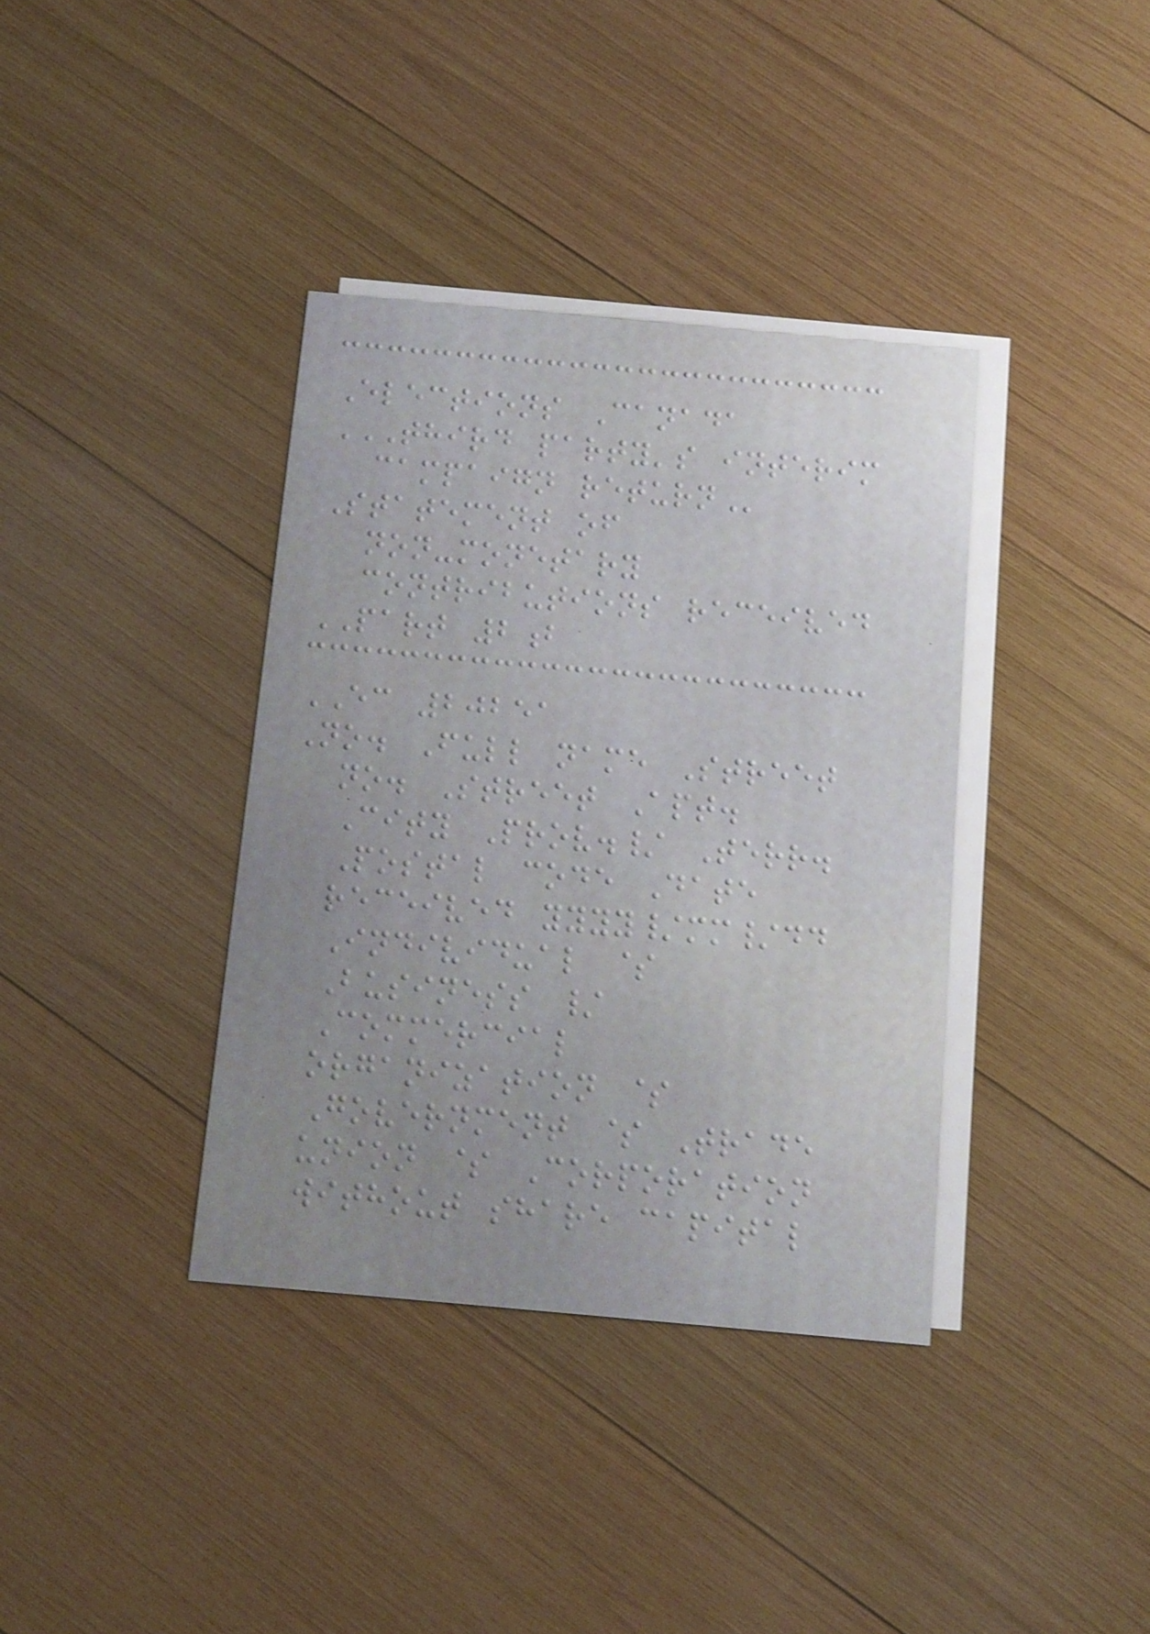Elections Canada
THIRD PARTY'S INTERIM
CAMPAIGN RETURN
Statement of
non-monetary
contributions received
PART 2b
EC 20251
No. Full name Street
no. Street Apt.
City Prov./ Terr.
Postal code Date
received yyyy/mm/dd
Individual $
Business /
Commercial
organization $
Government $ Trade
union $ Corporation
without share capital
